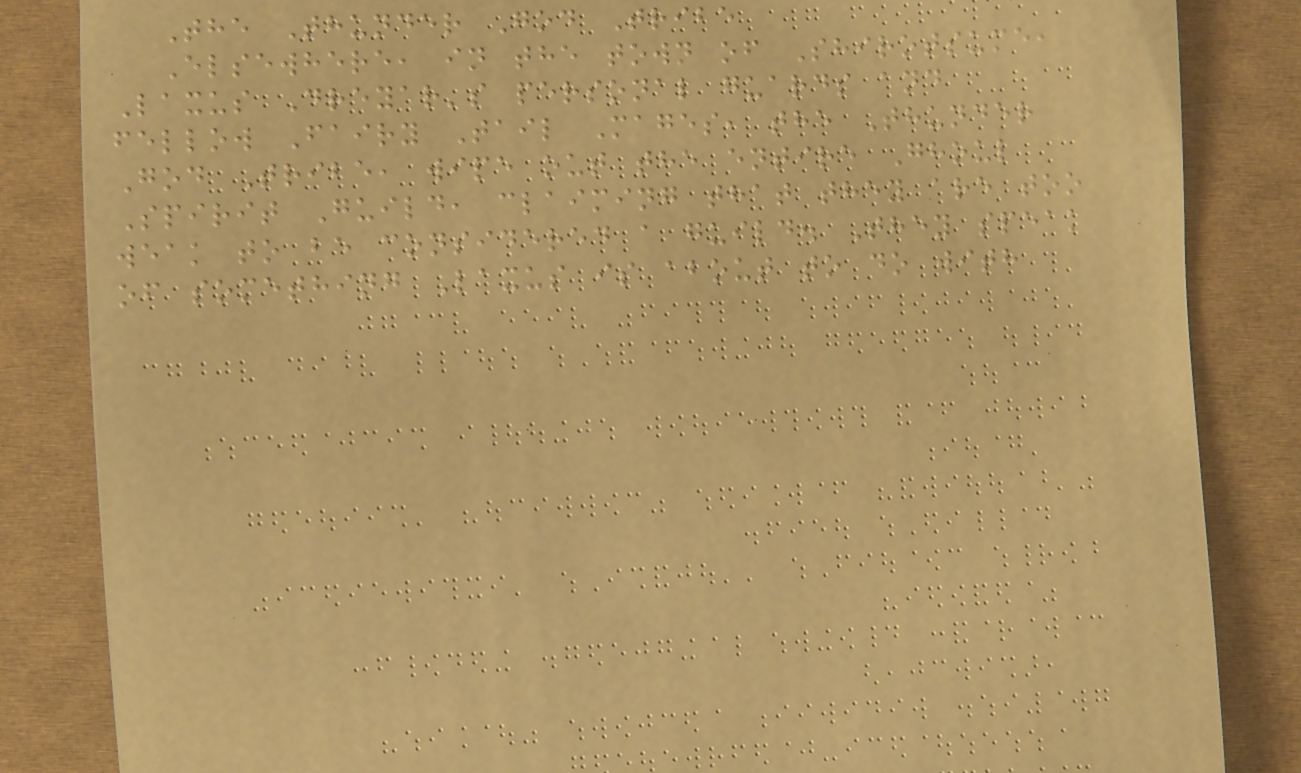The Thunder God Tribe
Elsewhere, in the town of Shirotsume,
Laxus Dreyar's personal guards and
fellow Fairy Tail Mages, the Thunder
God Tribe, wipe out the entire Ghoul
Spirit Guild, claiming that they are too
weak to be considered a guild. They speak
of something Laxus is about to do with
